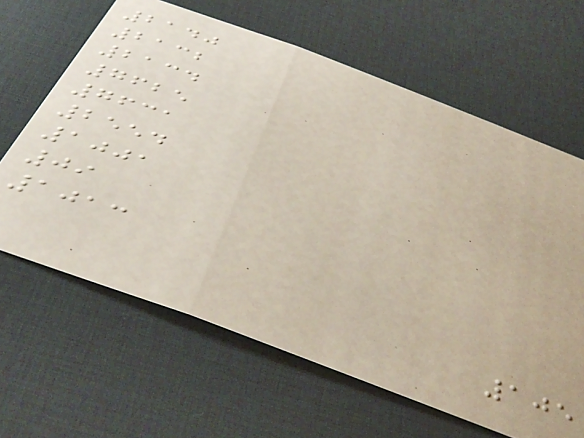2140
2132
2134
7625
7631
2554
1001
09
1013
105
